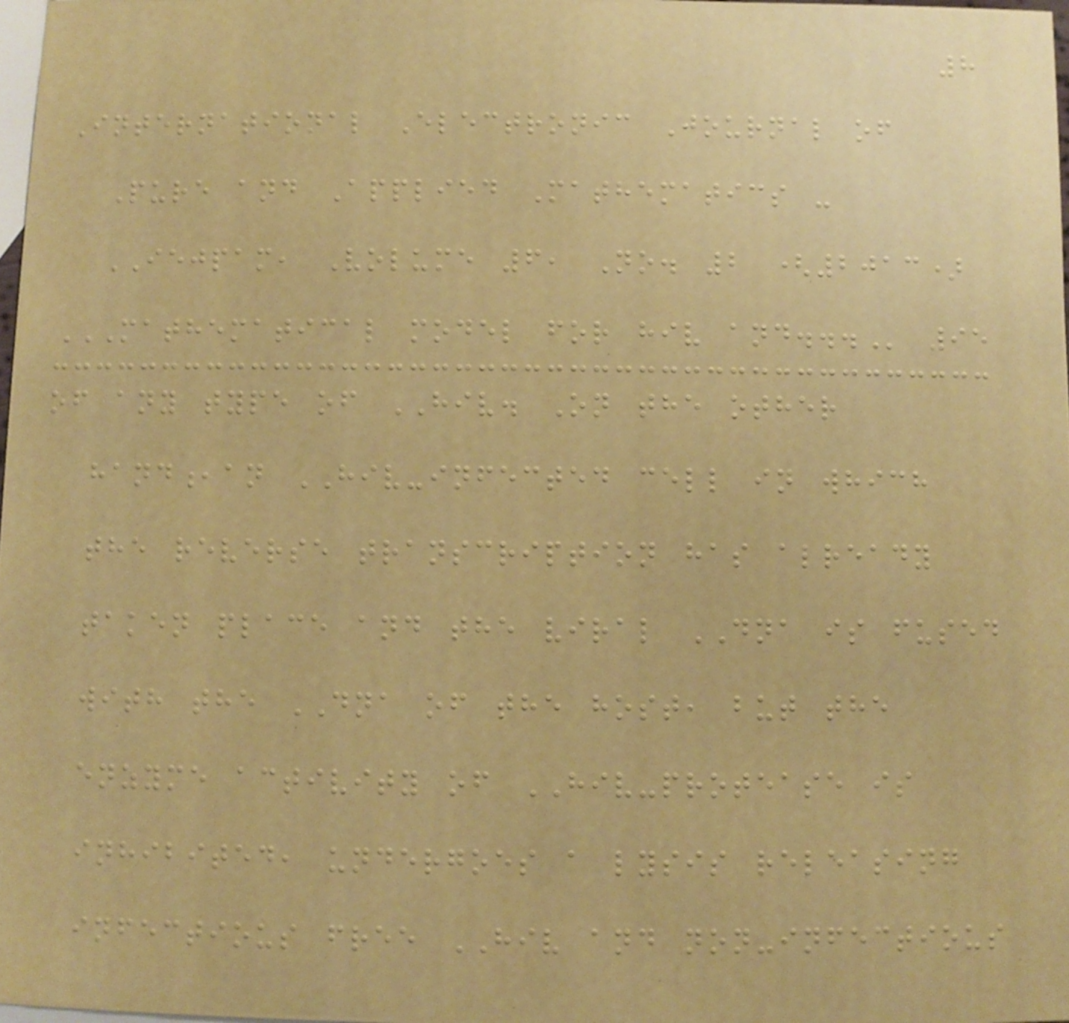8
International Electronic Journal of
Pure and Applied Mathematics -
IEJPAM, Volume 6, No. 2 (2013)
MATHEMATICAL MODEL FOR HIV AND... 95
of any type of HIV. On the other
hand,an HIV-infected cell in which
the reverse transcription has already
taken place and the viral DNA is fused
with the DNA of the host, but the
enzyme activity of HIV-protease is
inhibited, undergoes a lysis releasing
infectious free HIV and non-infectious
